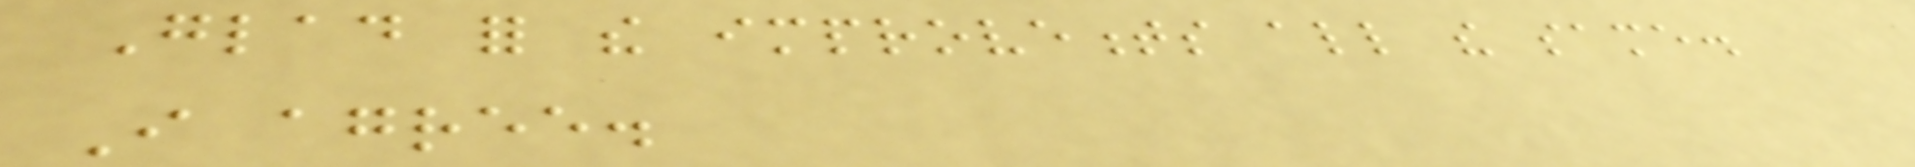Glad for the improvements all the same.
I agree.
